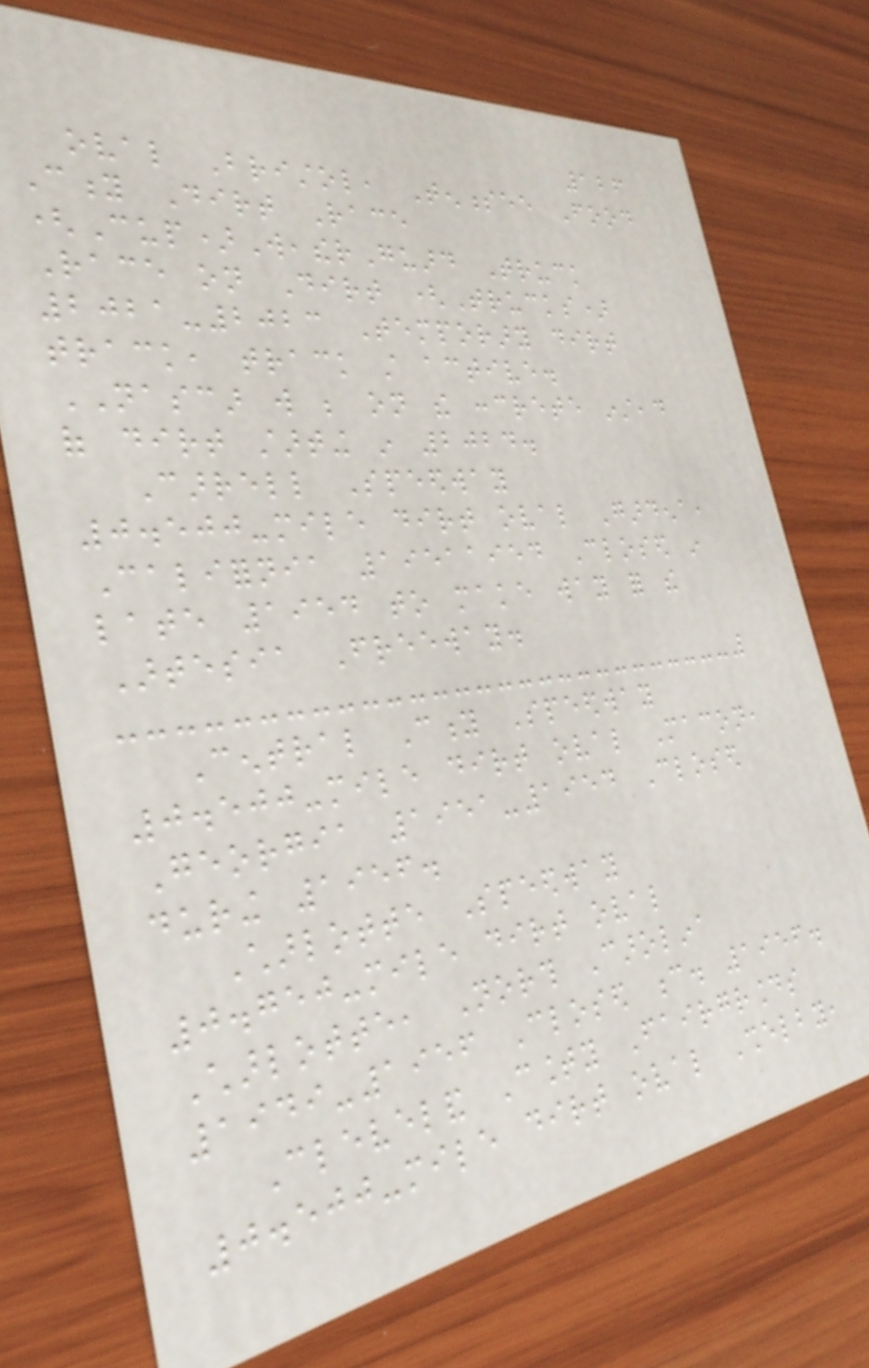126
oval Bristol, Tennessee Food
City Dirt Race
(Cup)WeatherGuard Truck
Race on Dirt (Trucks)
2021-2023 Temporary dirt
track, track still active.
NASCAR will be on the concrete instead
of dirt starting in 2024.
Carrell Speedway
0.500-mile dirt oval Gardena,
California 19511954 Closed in
late 1954 to make way for the
Artesia Freeway.
Central City Speedway
0.500-mile dirt oval Macon,
Georgia 1951-1954 Closed
during 1956.
Charlotte Speedway
0.750-mile dirt oval
Charlotte, North Carolina
1949-1956 Closed c. 1956.
Cleveland County Fairgrounds
0.500-mile dirt oval Shelby,
